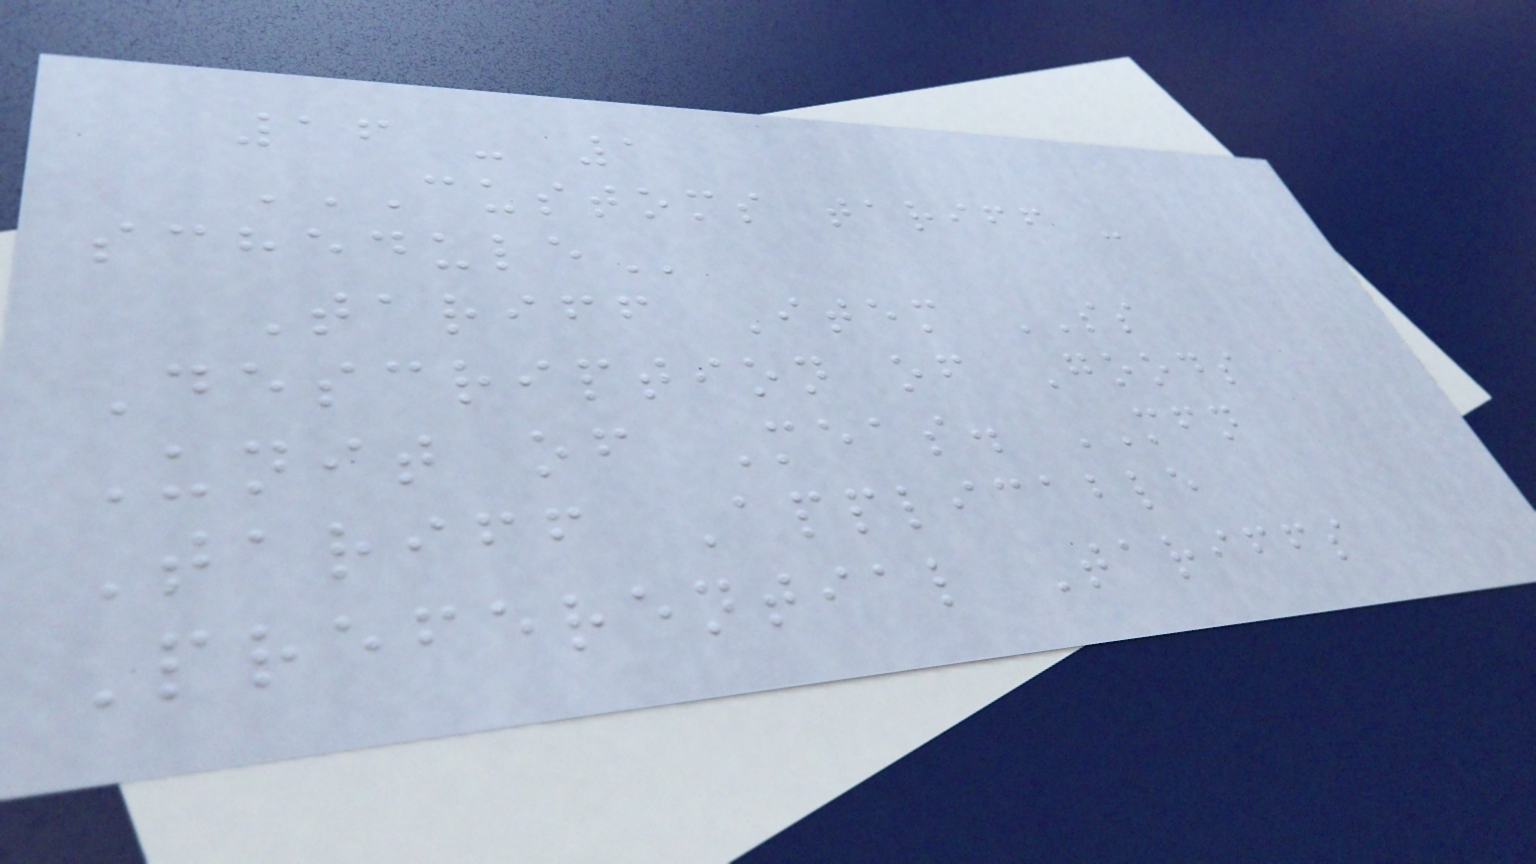16 - 1
CUSTOMS TARIFF -
SCHEDULE
Tariff Item SS
Description of Goods
Unit of Meas. MFN
Tariff Applicable
Preferential Tariffs
